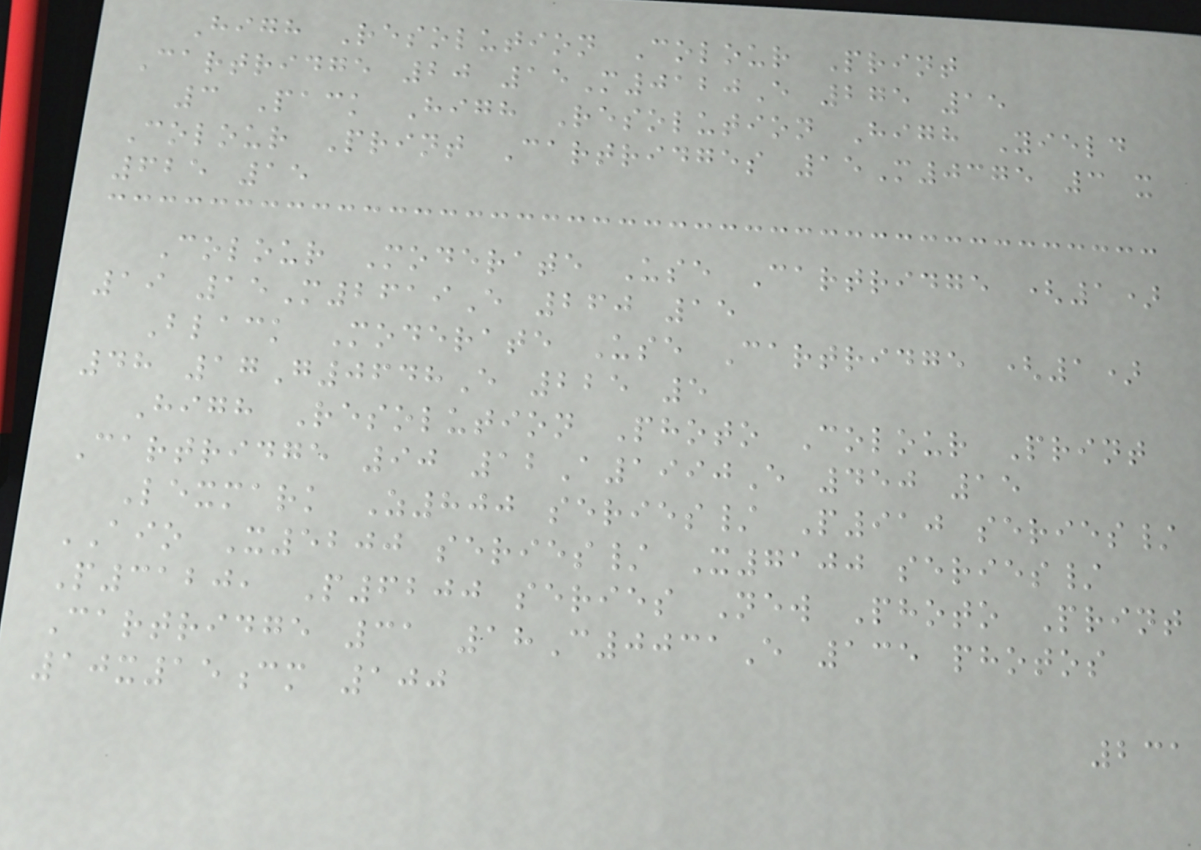High Resolution Colour Print
Cartridge 20 15M0120E 275 15
3 Pack High Resolution High Yield
Colour Print Cartridges 15M0375 3 x
625 15
Colour Moderate Use Cartridge (1)
19 15M2619E 260 15
Black Moderate Use Cartridge (1)
48 17G0648E 225 5
High Resolution Photo Colour Print
Cartridge 90 12A1990E 450 15
Lexmark Z800 series/ P910 series/
AIO X5200 series/ X7100 series/
P3120, P6200 series New Photo Print
Cartridge 31 18C0031E 135 photos
10x15cm 100
231
